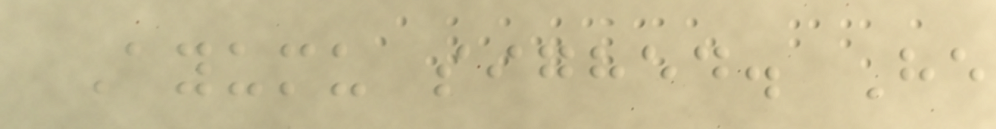Ayumu sighed. He
